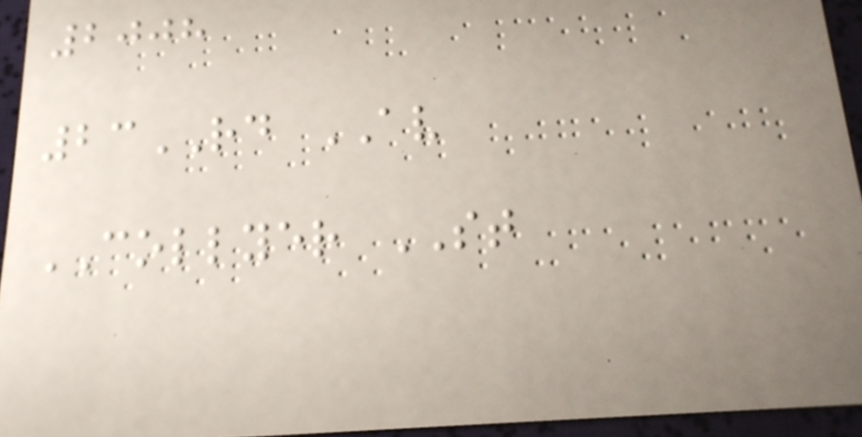2008
23RD AV
COLLYER ST
